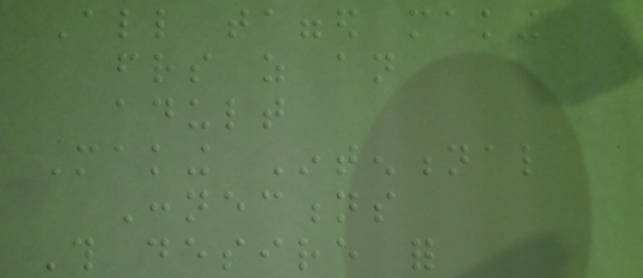All tagged making
friends as an
adult
Making Intentional
Connections
This desire for
